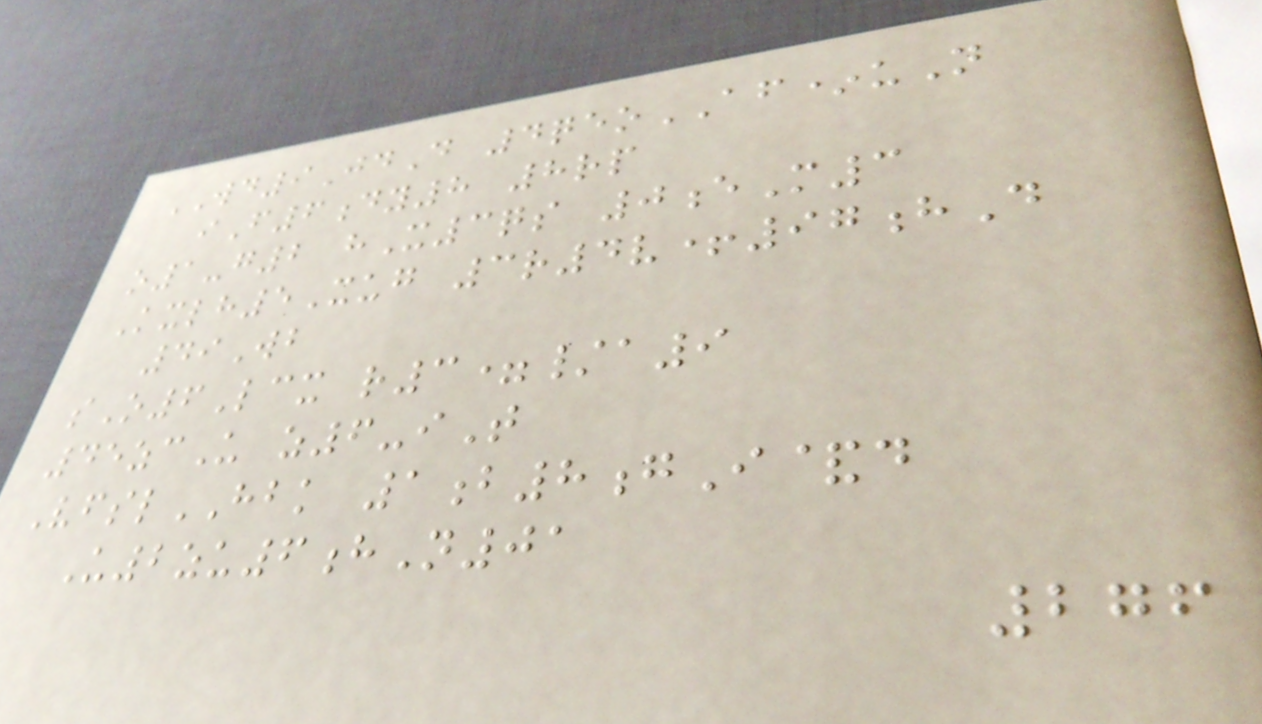WD9JdD 4qeoAF*uN
iF6dy8 8rp
o1-g2 hX3qs 0eM3
Kxlh5Xug 3r4v+97hD
49Wb
sO6Lcx r3=/a9
45zcU z6-iT
VfslHBK 1b8gI&d
U2zu6hN01
276
